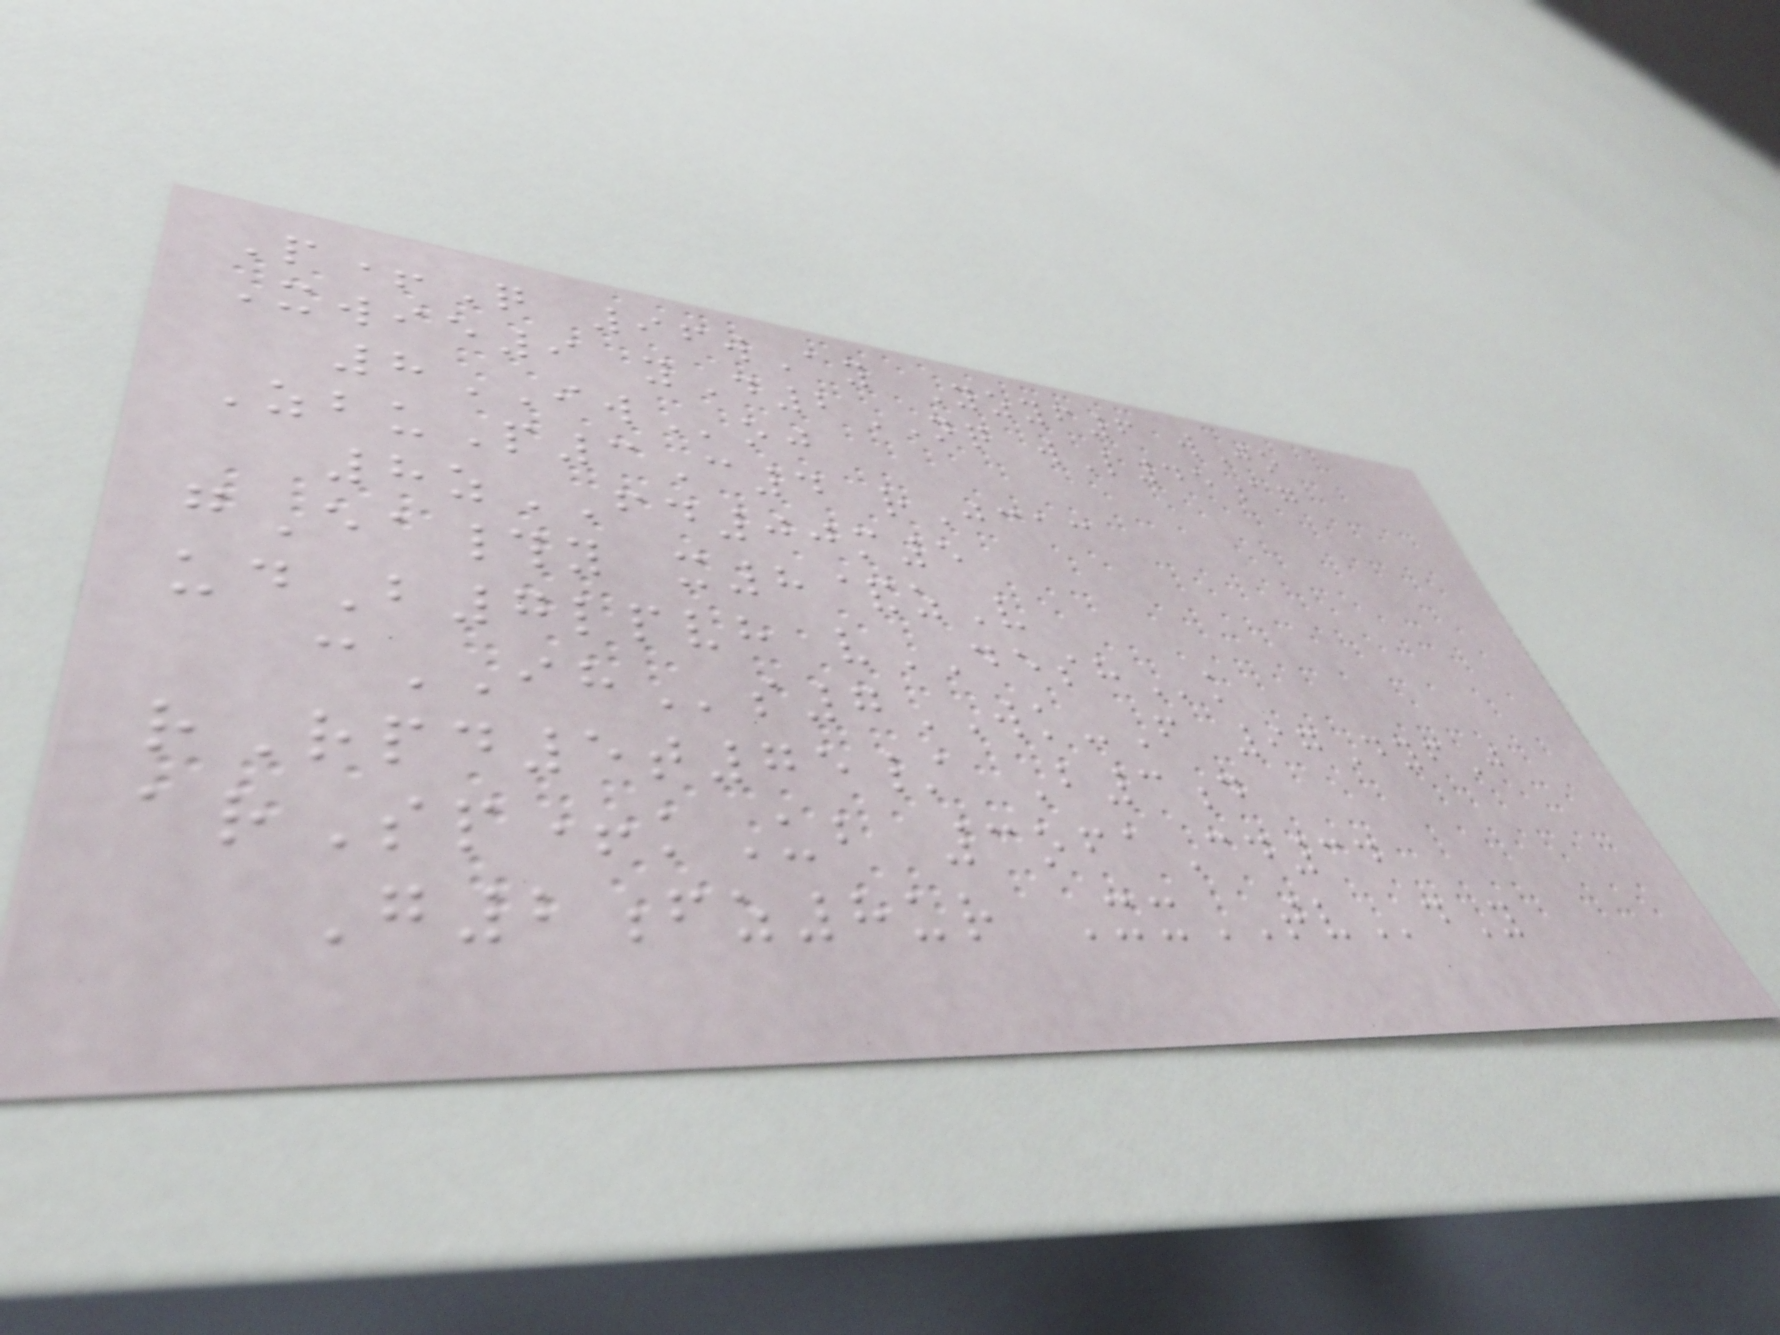P+Q 96wAy Yzyf6 wJo
Xwie9 yD2NQ wL45ag
8IWoj
ZbuP3C4 rJcac
8zFD00m5
gEa#y x8&zV
udB7lpvh vDESHk
cIHs7WK-F 97DyfJ
rRpd5t75/ B3d
arSp+kUb 3ofaCd34
G2fz8ur XxTVdY
